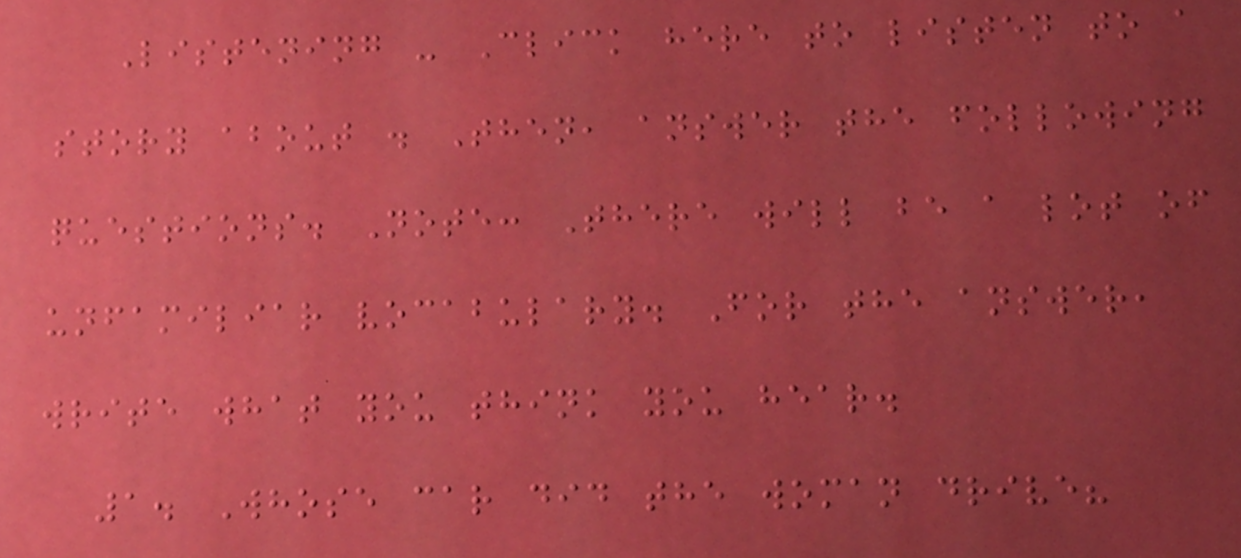Listening - Click here to listen to a
story about . Then, answer the following
questions. Note: There will be a lot of
unfamiliar vocabulary. For the answer,
write what you think you hear.
1. Whose car did the woman drive?
